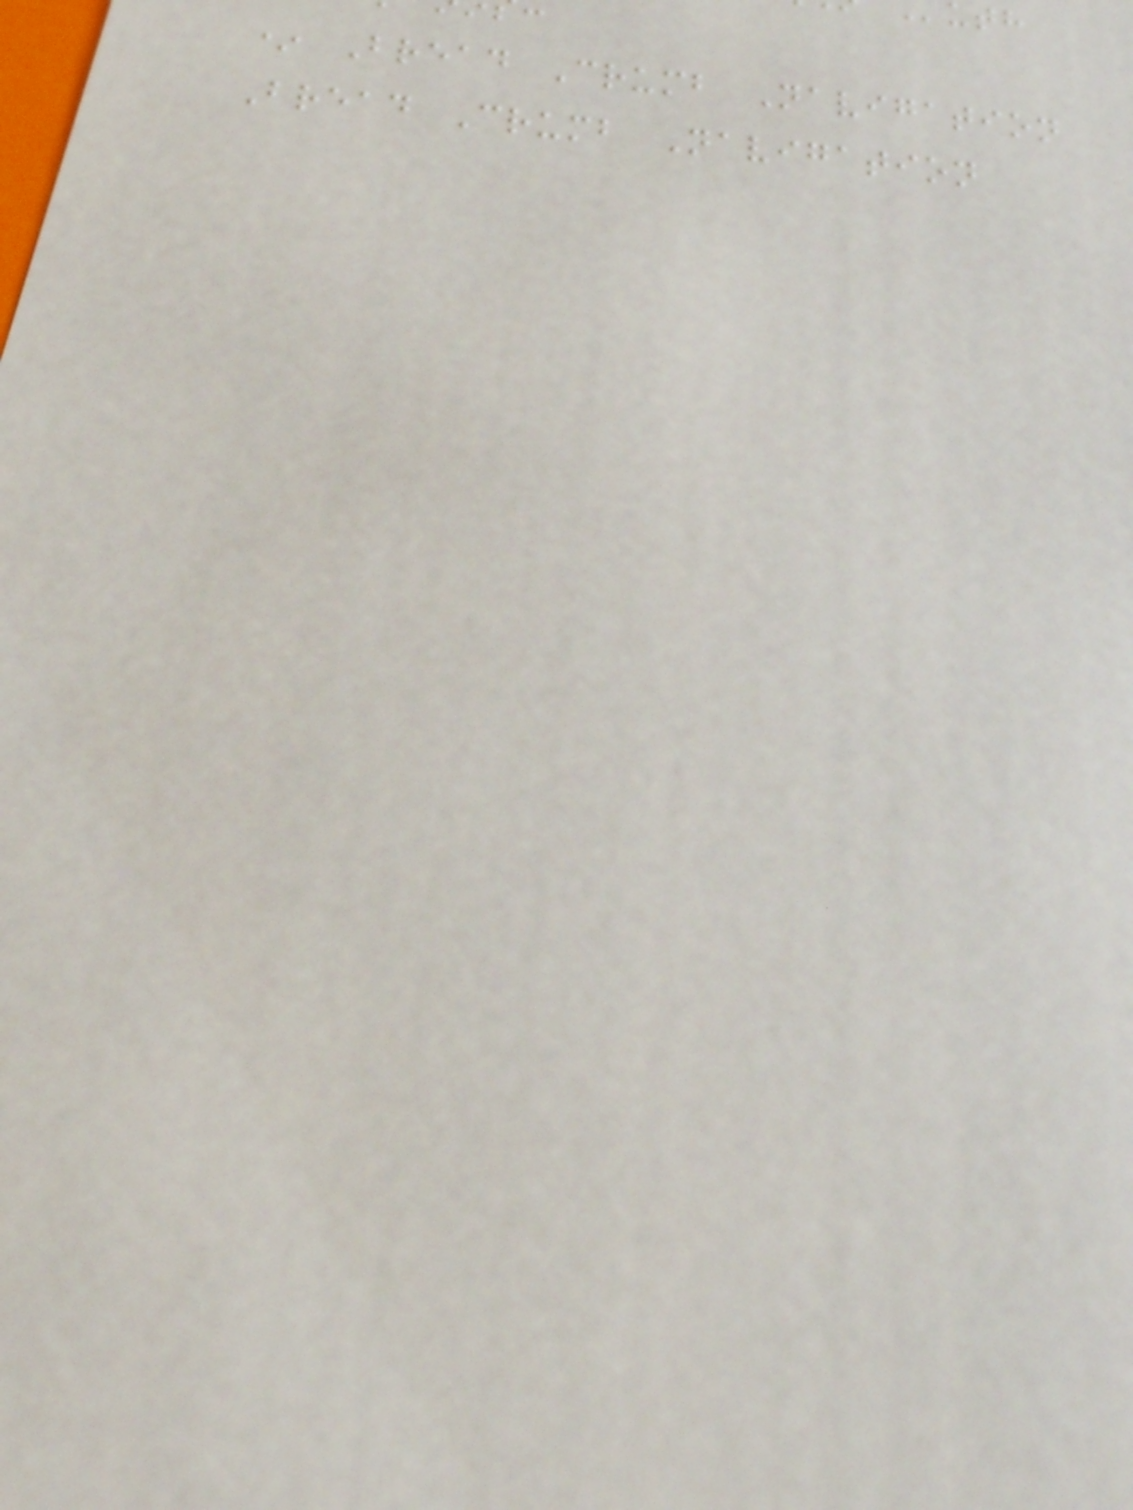* Bread Crumb Navigation
Bread Crumb Navigation
